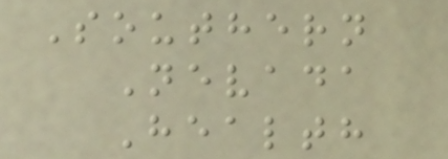Southern
Nevada
Health
